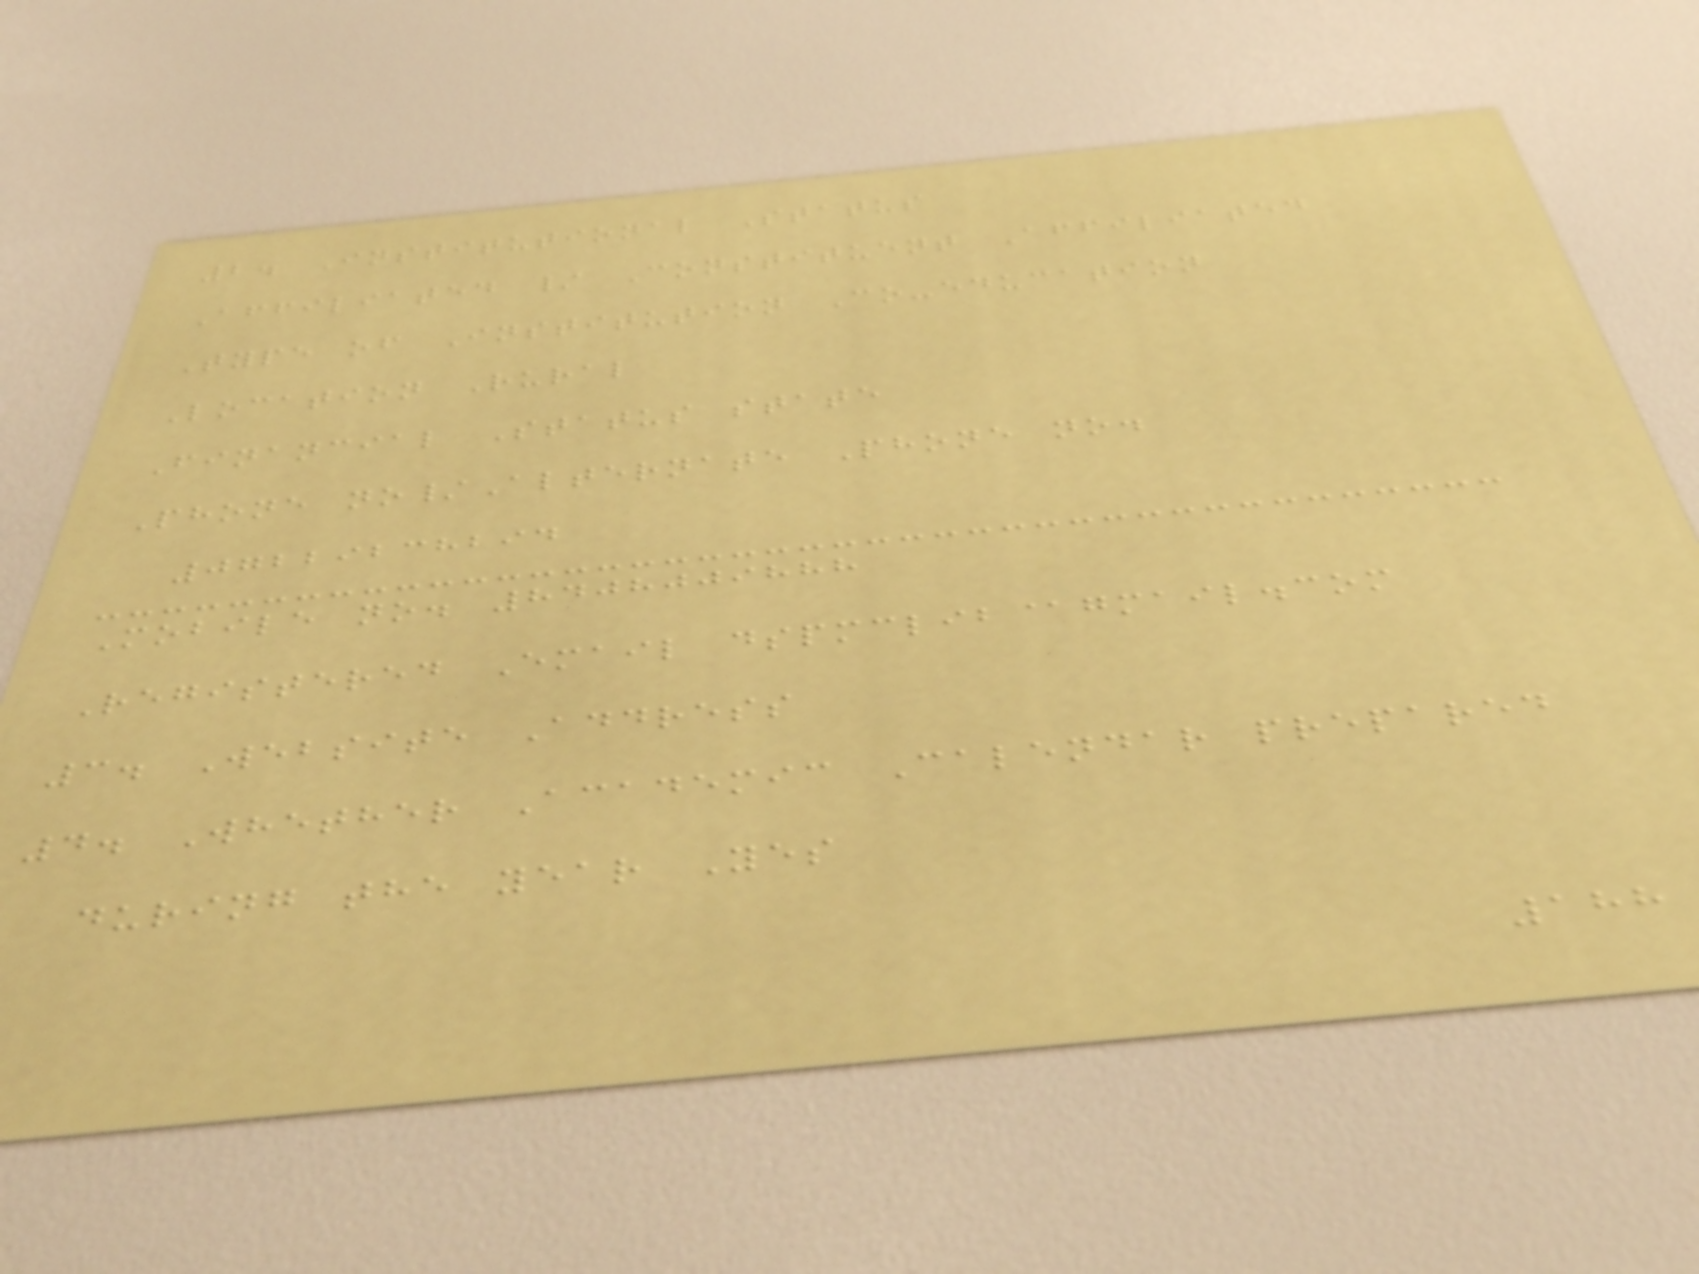2. Institutional Status
Affiliated / Constituent Affiliated
Type of Institution Co-education
Location Rural
Financial Status state
Phone no/Alternate Phone no.
07229238294
Mobile no. 8408009888
Registered Email dspmclib@gmail.com
3. Website Address
4. Whether Academic Calendar prepared
during the year Yes
188
